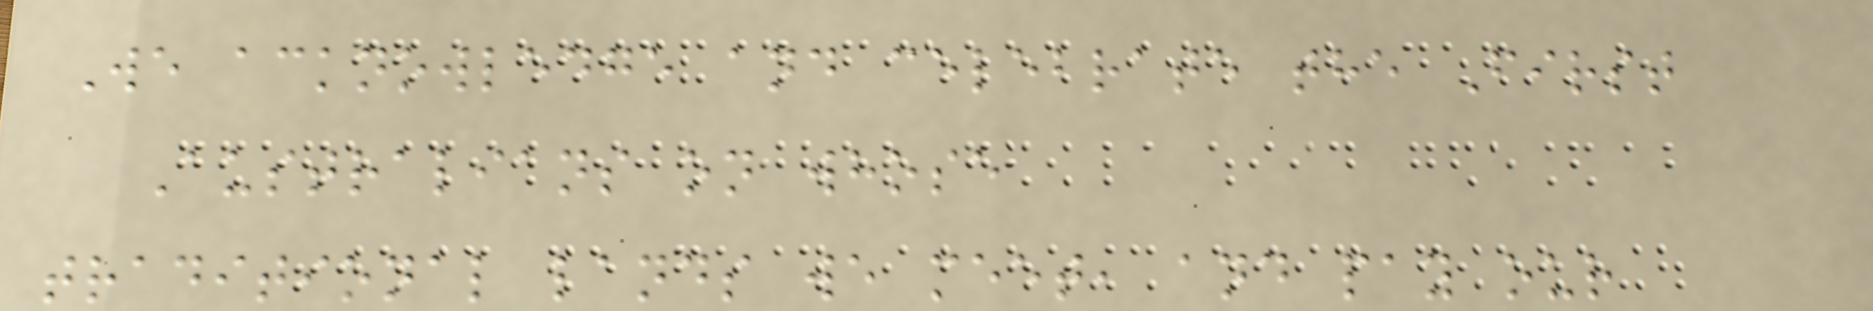We acknowledge and celebrate the First
Australians on whose
traditional lands we meet, and pay our
